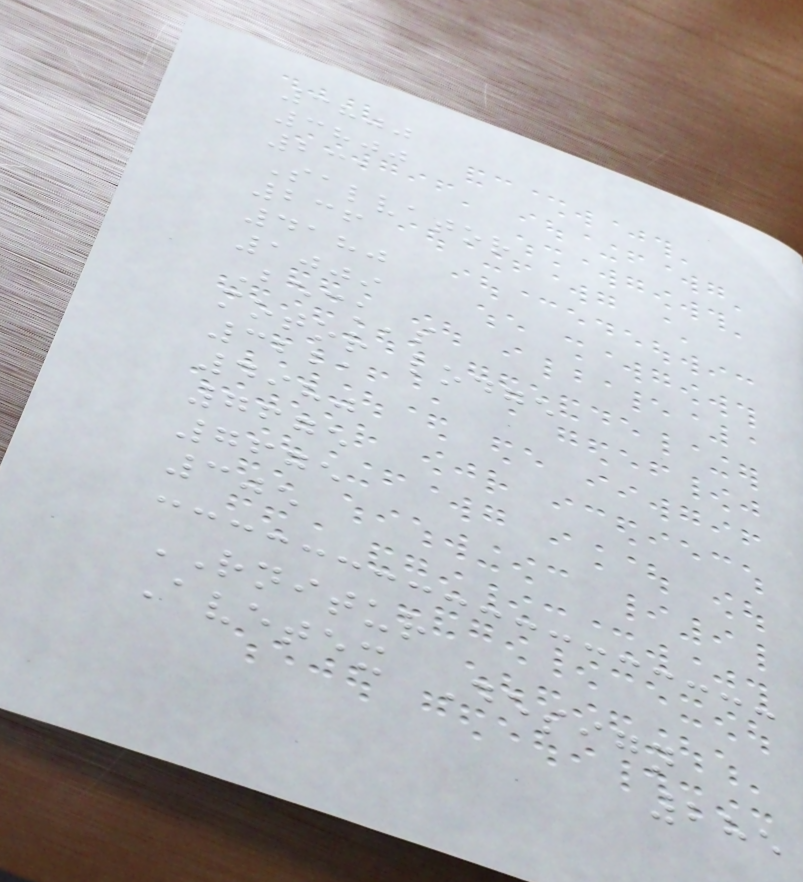3800
3800
231
Salvator
236
4180
1009
Beck's
motor lodge
3221
4980
7675
7675
305
RNITUR
Avetex Design
285
